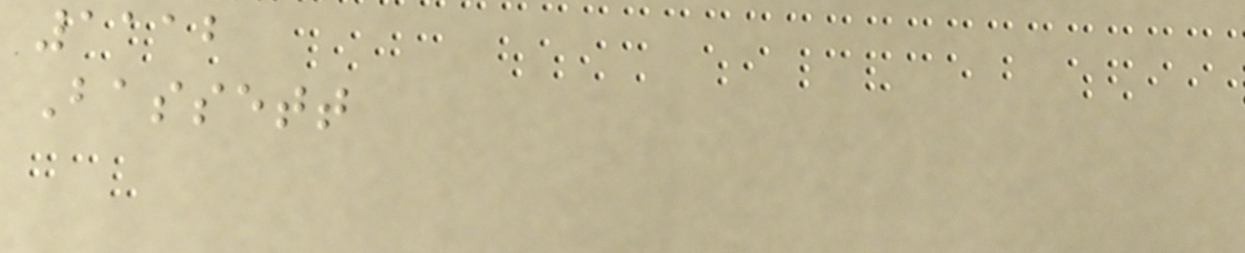1112
Bassett
